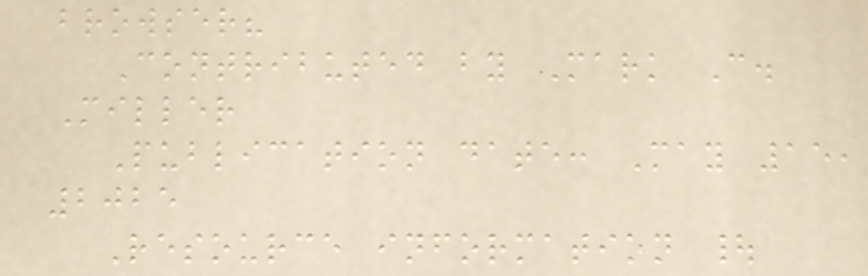browser?
Contributed by Mark C.
Miller
Publication date: May 15,
2025
Resource information |
